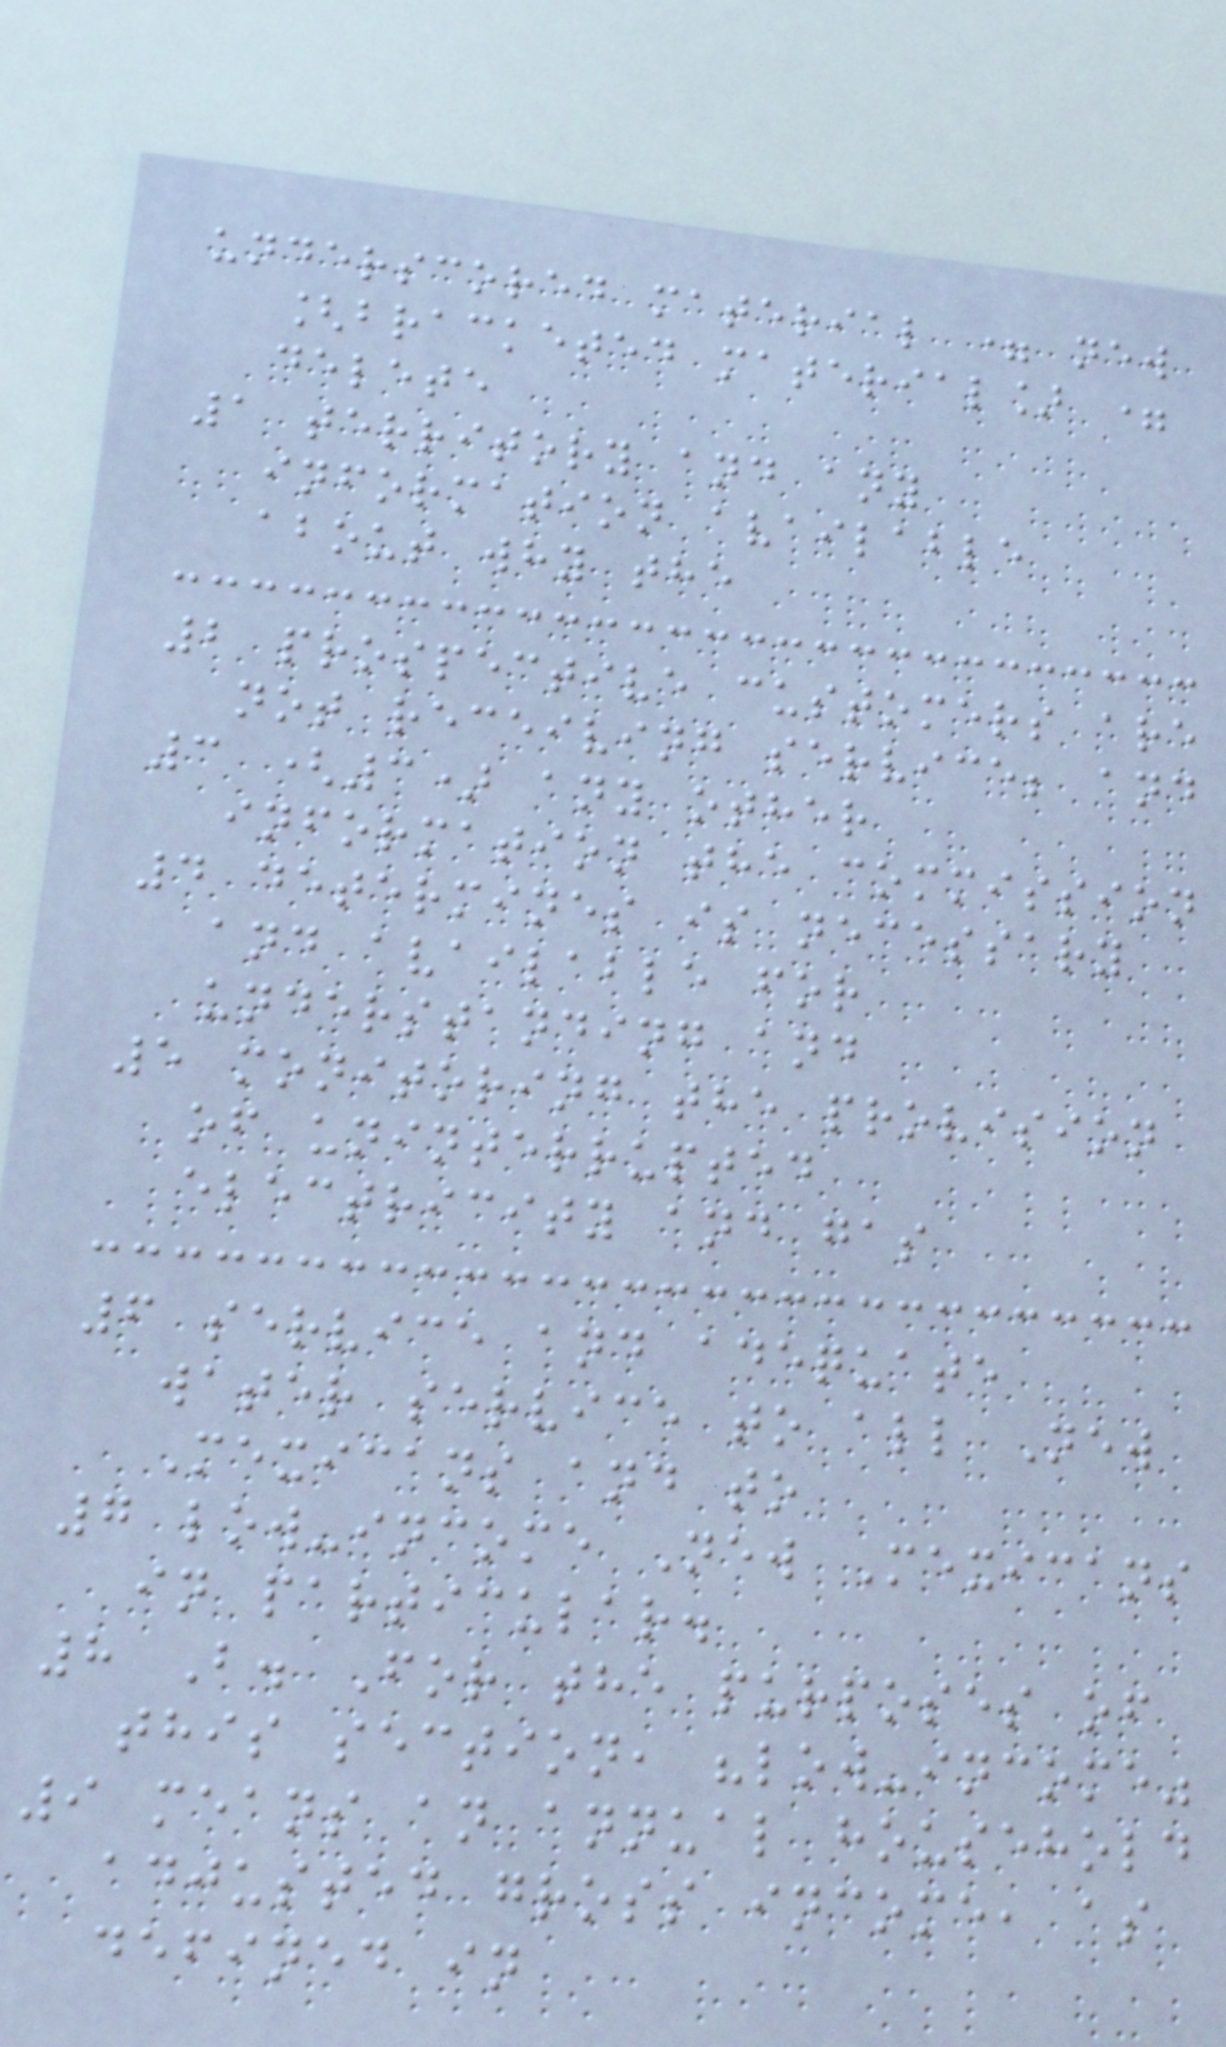underscored material = new
[bracketed material] =
delete
1 territory and any
information available
about why the
2 prospective customers are
not receiving service; and
3 (3) any other
information the commission
4 determines is necessary
and available for
understanding and
5 monitoring the provision
of uninterrupted
electricity and gas
6 service and adequate
water service to all New
Mexicans and to
7 low-income New Mexicans
in particular.
8 B. For the purposes of
this section, "low-income"
9 means an annual household
adjusted gross income, as
defined in
